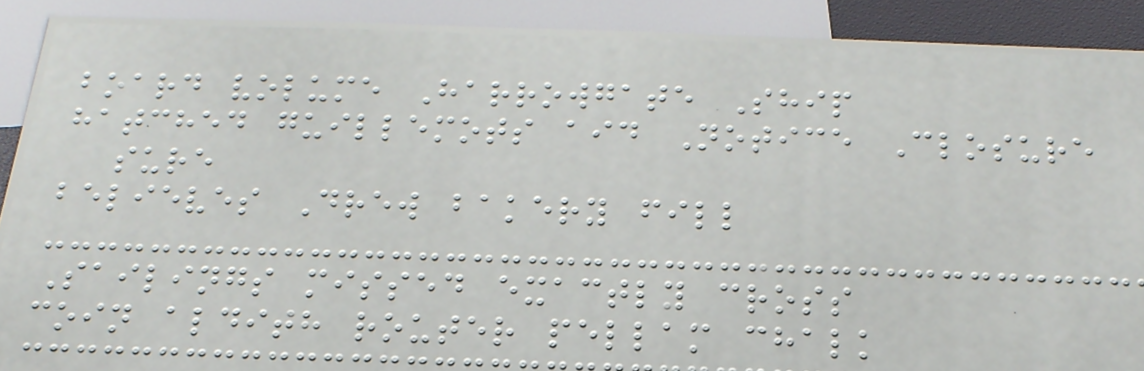board volume Harrowgate Ship
hatched guillemots aid Notice Closure
sure
believes Drew bakery fill
Sailings missed exactly cross
coin aldith router pellam chalk
